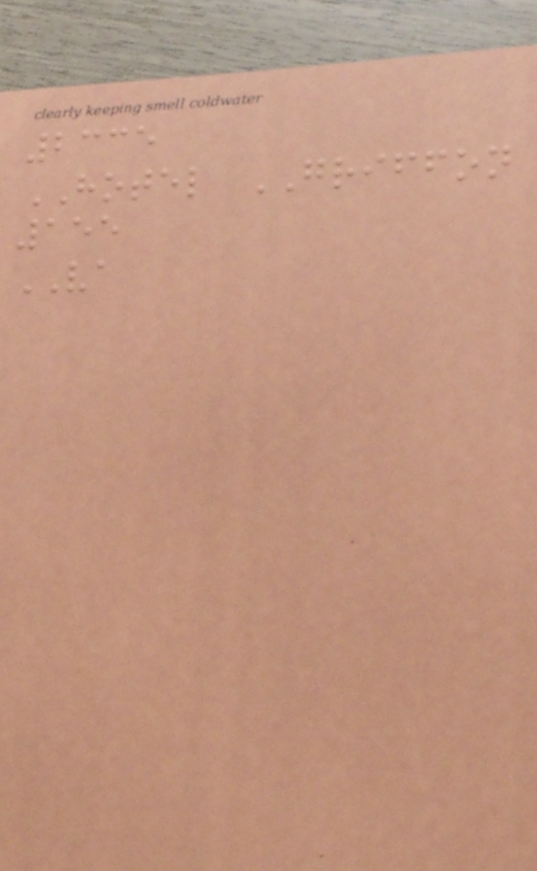2335
HOTEL GRIFFON
155
VA
